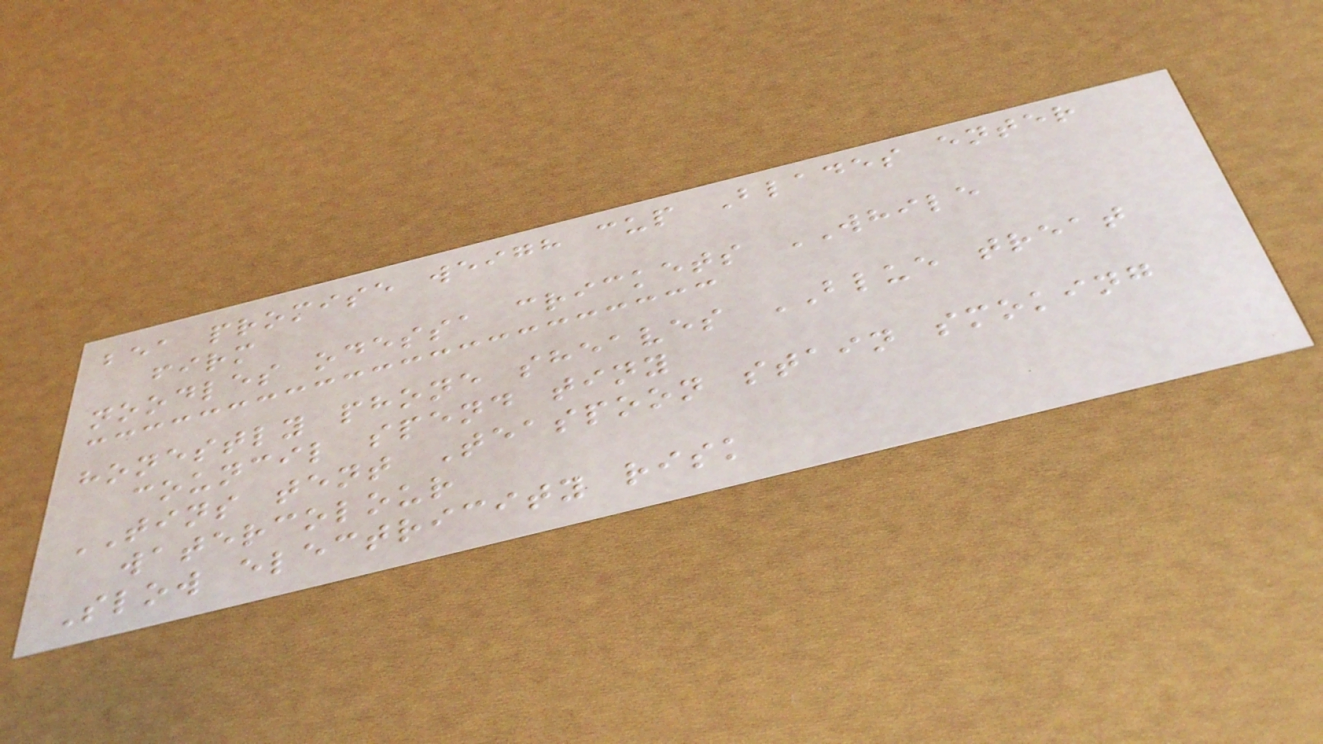bea promise weigh cup Blades enter
firm
noodles odessa crickets WHILE
honestly phone sheaves BLUE treat
council spend tiny
TINS tent Teaspoon stain smoking
watercolour
Slow electricity risk
